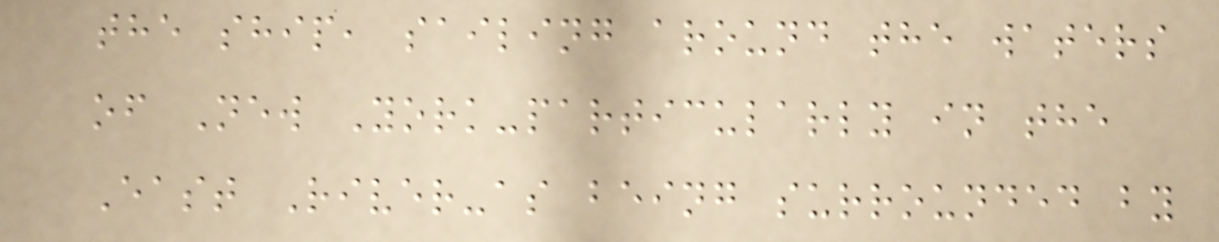the ship, sailing around the waters
of New York-particularly in the
East River-as being surrounded by
